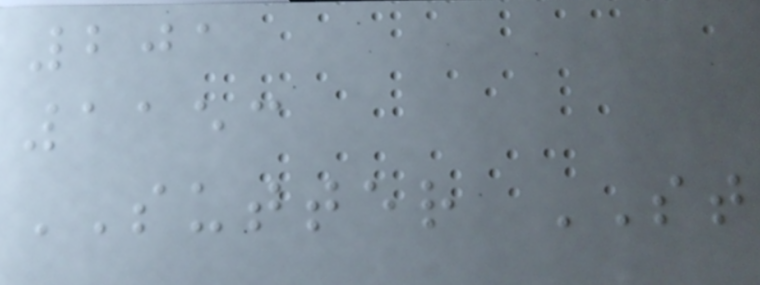201
1153
SUTTER ST
